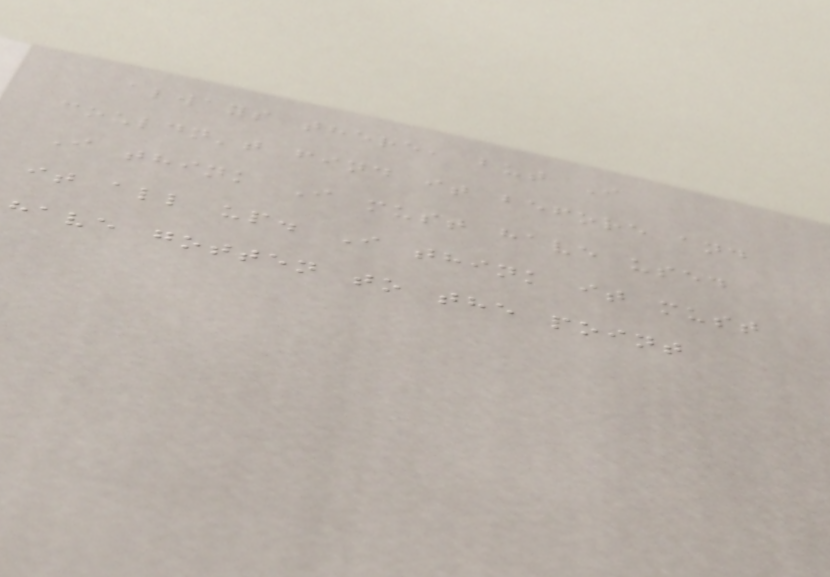always there, but I
couldn't find it before and
I think I must have used
it all up. I think it must
have gotten to the point
